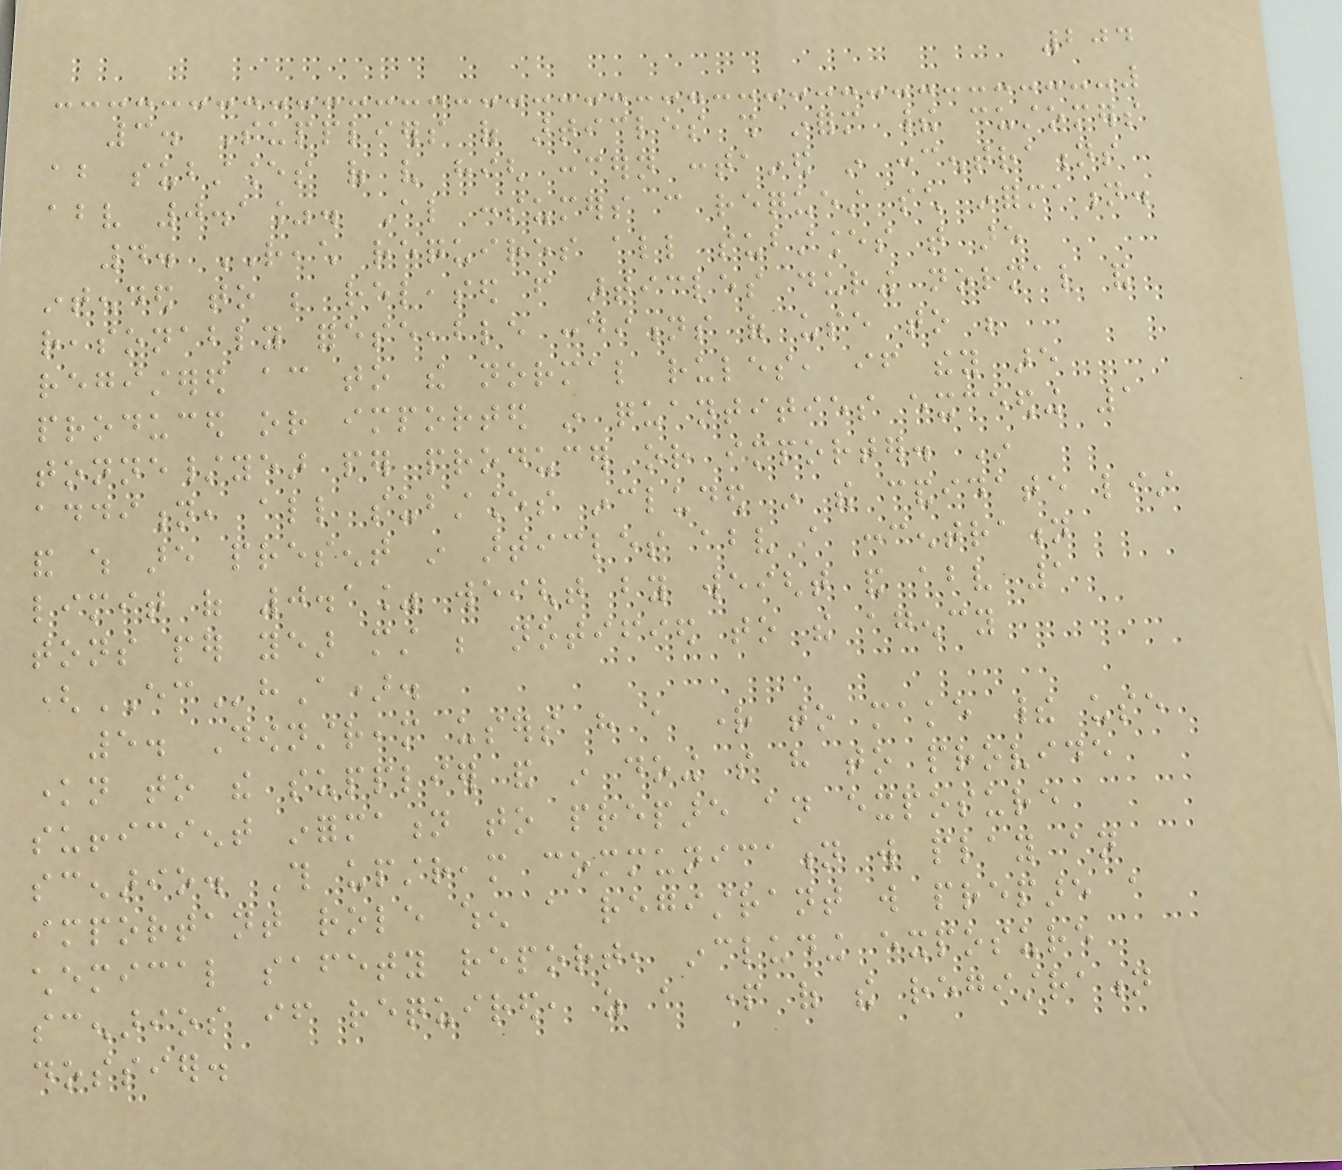204
3. Suppliers of articles shall inform their customers
about substances of very high concern contained in concentrations
above 0.1%. Also consumers can request such information.
4. REACH requires all substances that are
intended to be released from articles during normal and
reasonably foreseeable conditions of use to be
registered according to the normal rules, if they are
produced or imported in quantities exceeding 1
tonne/year per producer or importer. In
addition, all substances included in the candidate list
and which are present in articles above a concentration
limit of 0.1% weight by weight and above 1
tons per year must be notified to the agency
(EChA).
5. Downstream users have a right to make their use
known to the supplier and in doing so have to provide
sufficient information to prepare an exposure
scenario. This upstream communication will play an
important role when a registrant will prepare a
chemical safety report, including exposure
scenarios if required, as a part of the registration
dossier.
